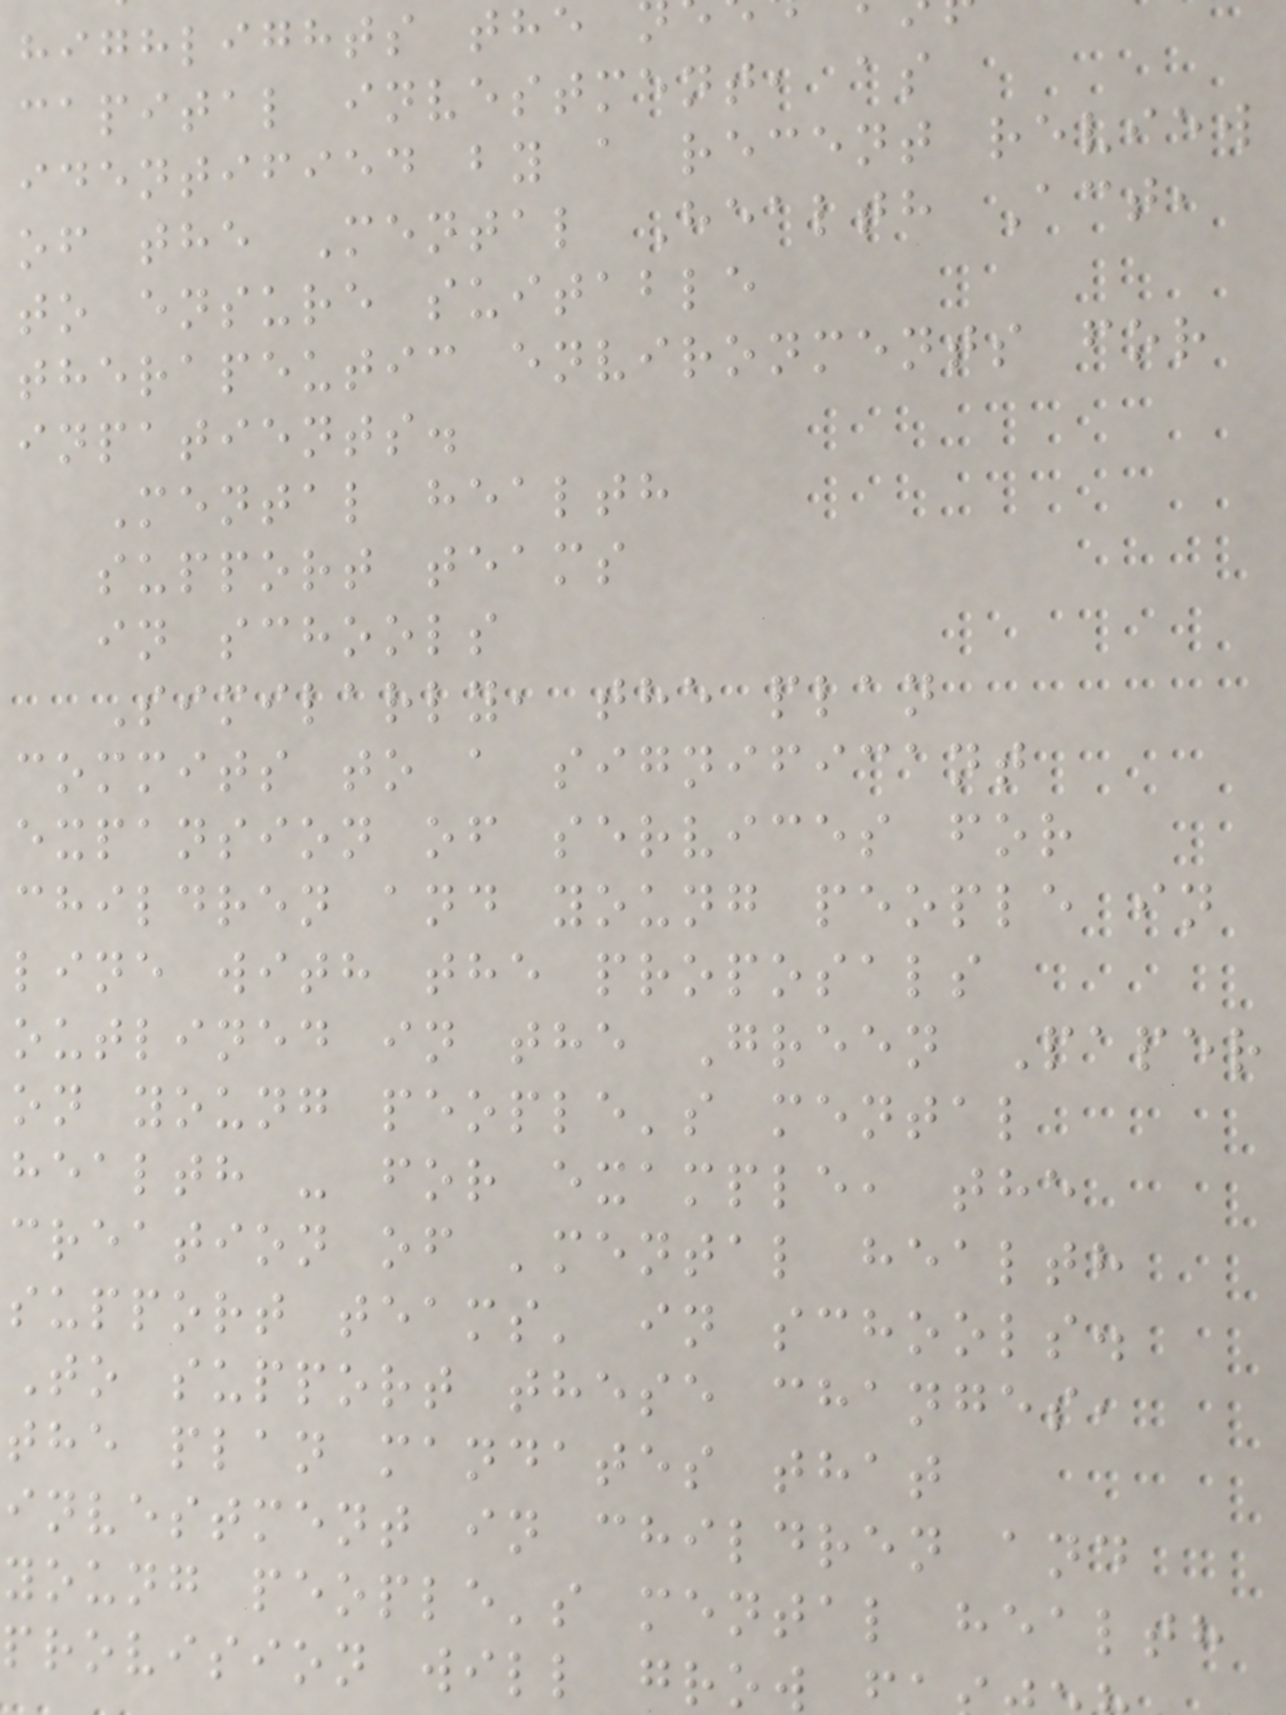highlights the
capital investment, as
identified by a recent review
of the Mental Health Act,
to ensure suitable
therapeutic environments for
inpatients.
Mental health
support teams
in schools
Similarly, the plan
commits to a significant
expansion of services for
children and young people in
line with the proposals
outlined in the Green Paper
on young people's mental
health - for example, the
creation of 'mental health
support teams' in schools.
To support these changes,
the plan mandates that
investment in children and
young people's mental health
provision will grow
